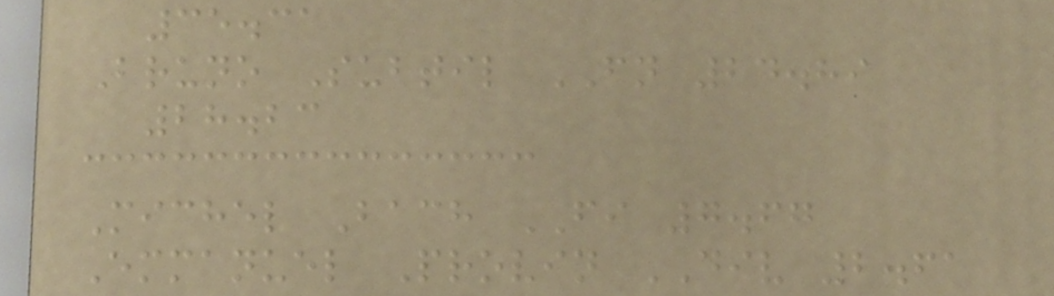35.31
Bruno Subtil FN 24.89
28.23
Michel Bach FI 7.67
Emmanuel Provin DIV 2.61
